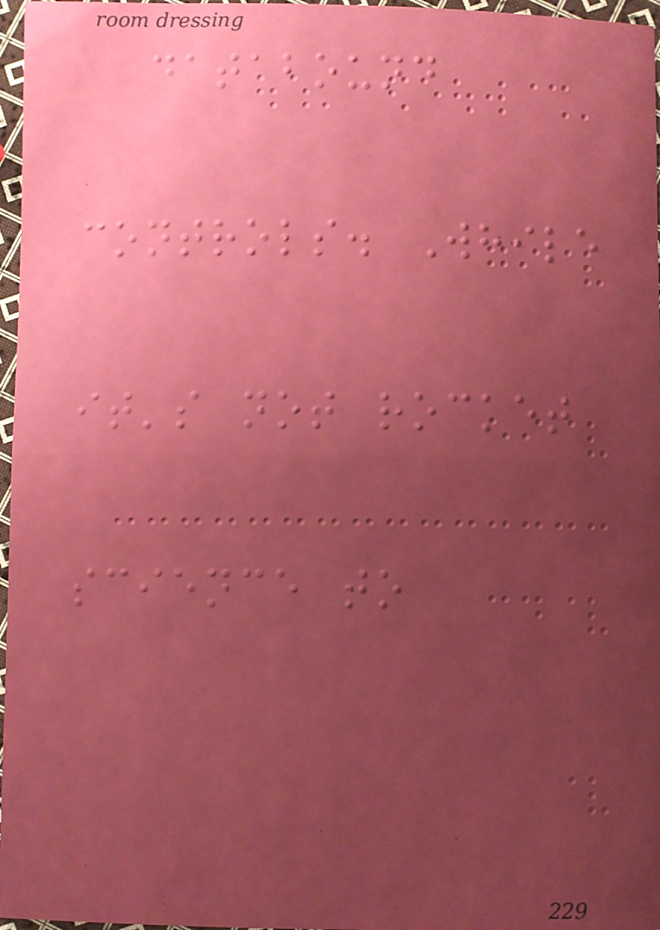databound
controls. While
it's not rocket
science to
